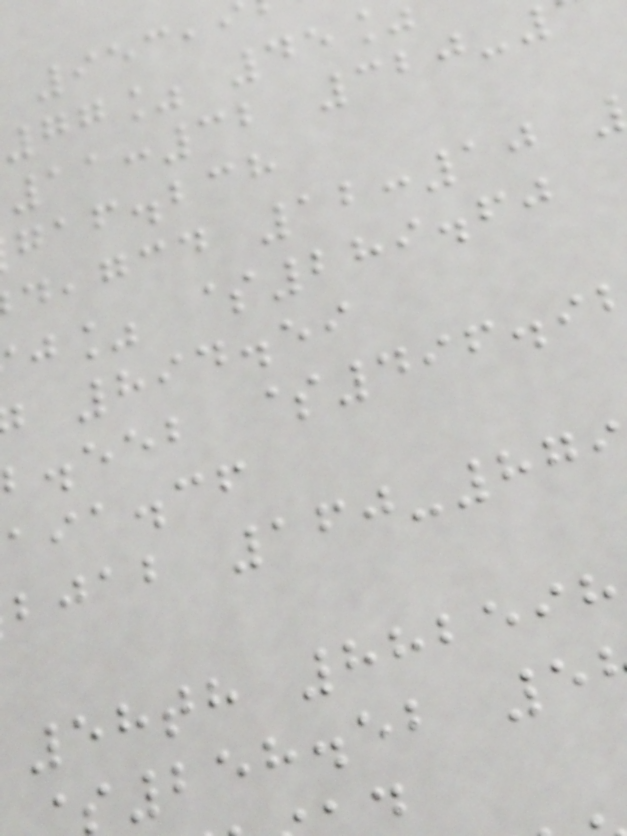953,
77% 45
11:32 320-
gaf.bch
,gcd 12:10
j% $289.60
894.59
b.eeb $496.9
aia.cf
bjab 160-87
58th 882598
258.52 5
